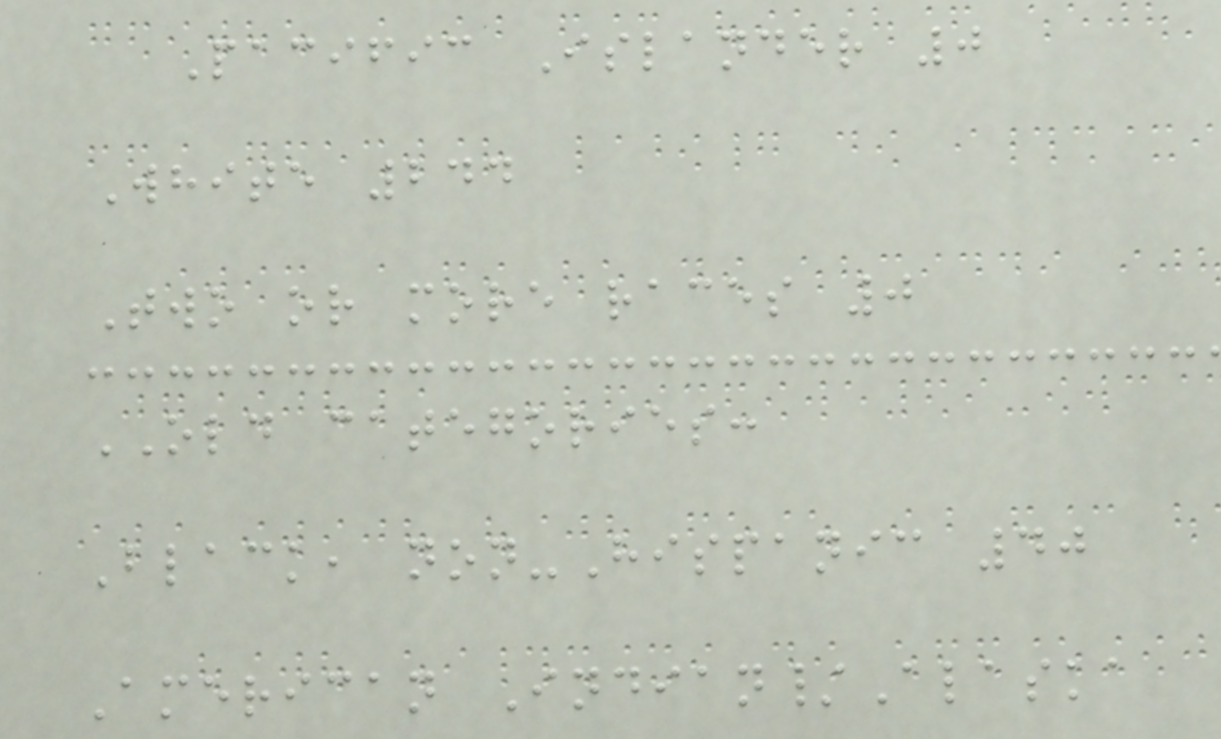Pacific Islander 0
White 244
Two or more races 0
OLD categories:
Black, non-Hispanic 40
American Indian/Alaska
